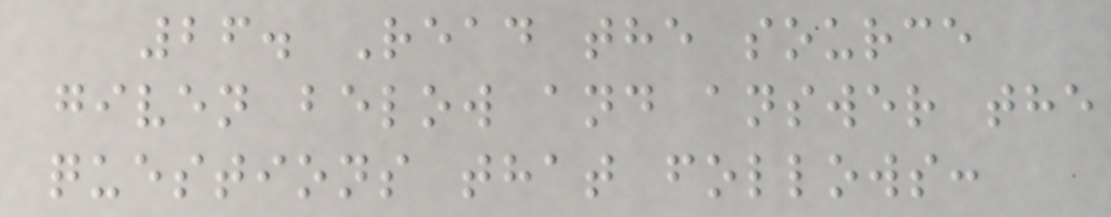26. Read the source
given below and answer the
questions that follows:
